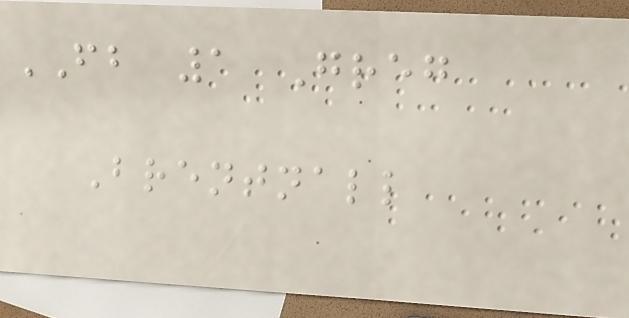FB 1 Greg
Brentnall
